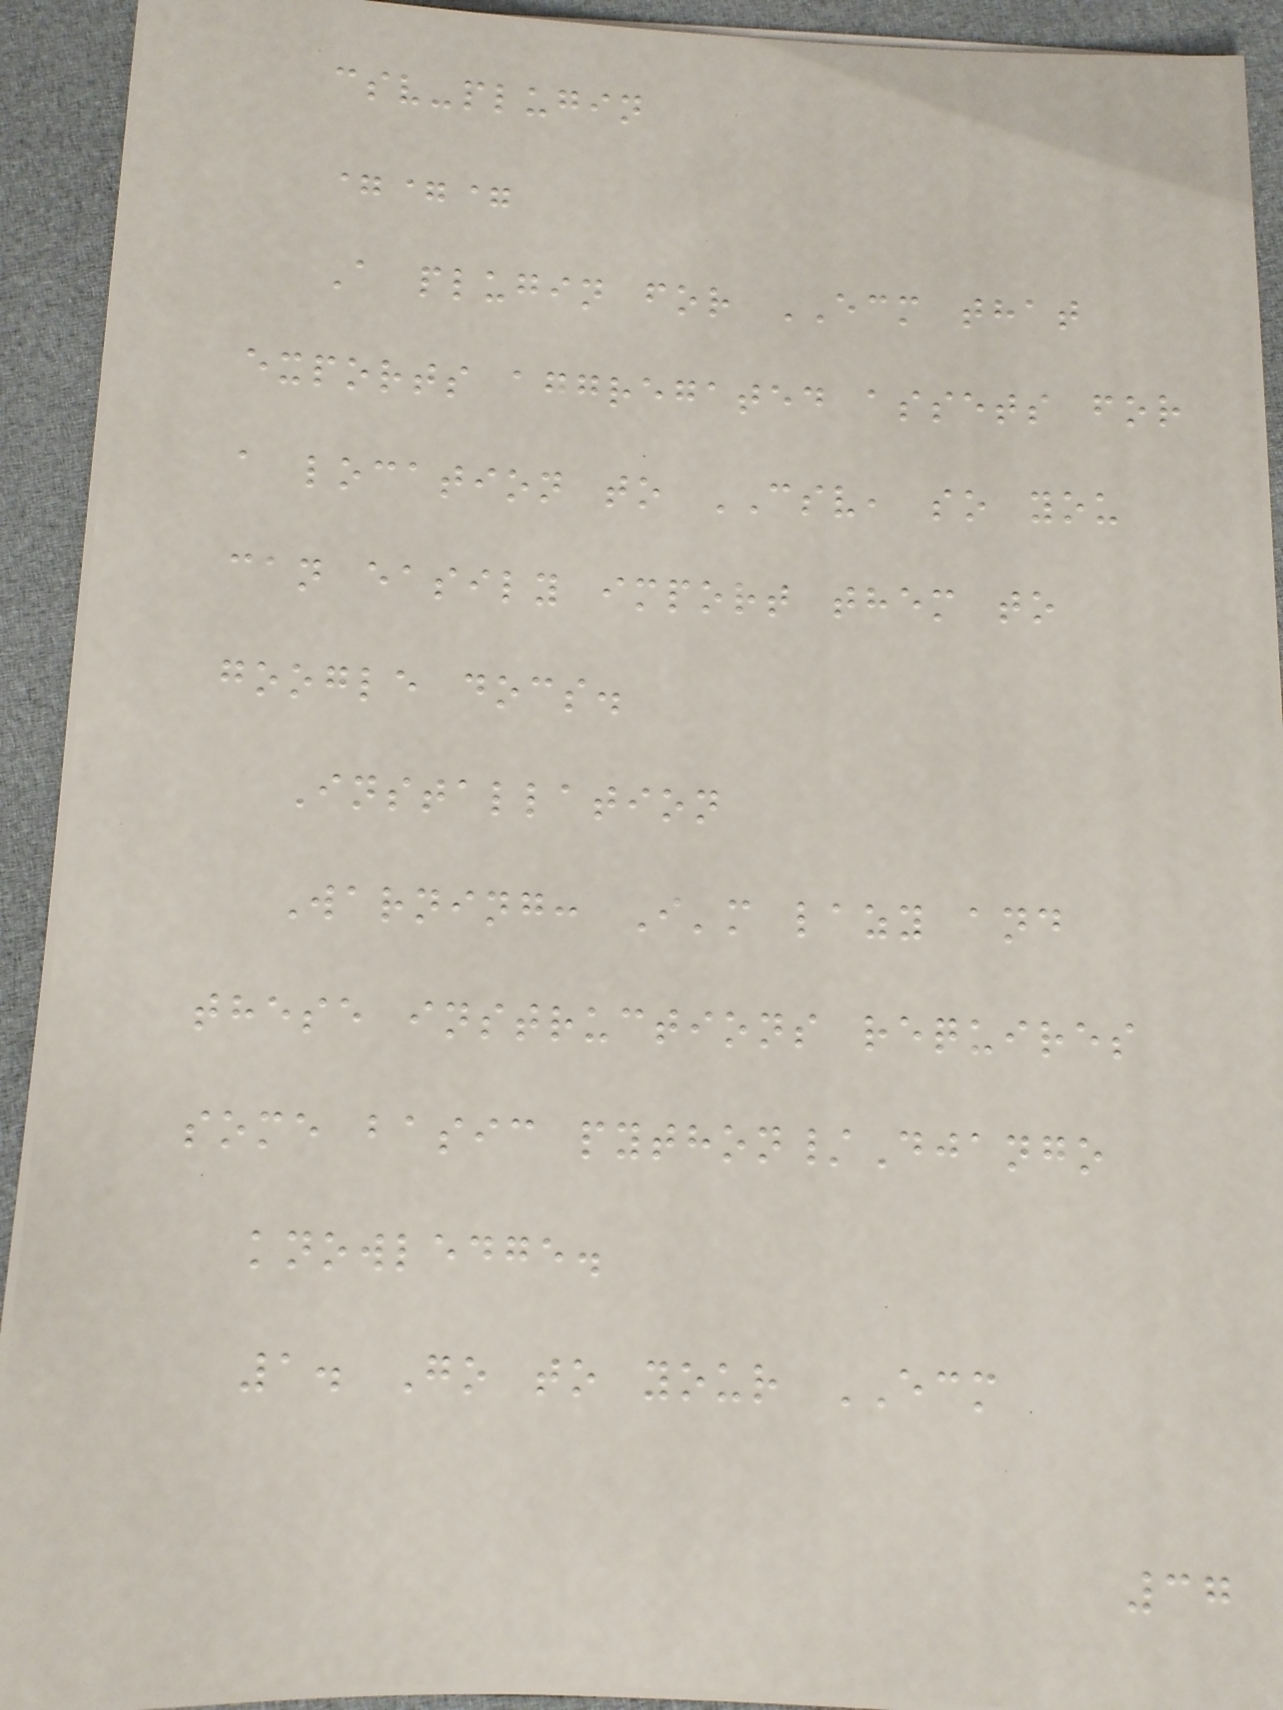csv-plugin
===
A plugin for ECM that
exports aggregated assets for
a location to CSV, so you
can easily import them to
google docs.
Installation
Warning: I'm lazy and
these instructions requires
some basic python/Django
knowledge.
1. Go to your ECM
37
